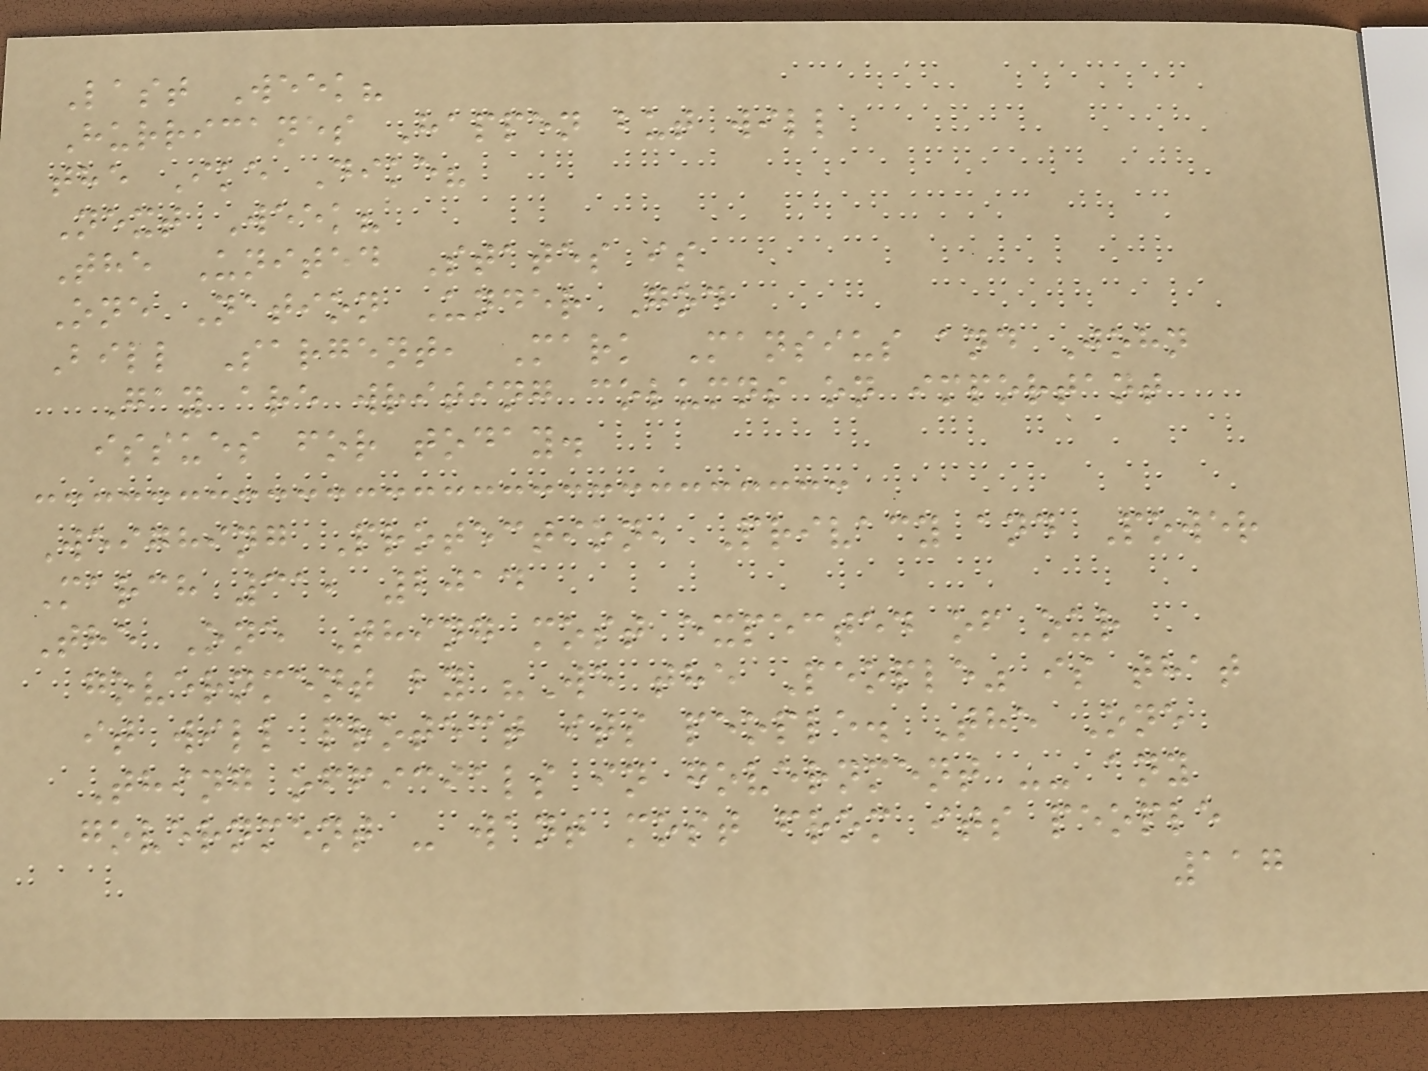Last Week?
Hurricanes Happen but will
the Ike Dike?
Next Week?
The United States is
One Nation Under God
Bill Sargent, Mark Mansius and John
Gay are writing columns on important
issues for today.
Weighing Protection, Privacy and Power
March 31, 2014
The One Thing most expected of our
government by "We the People" is that
it will protect its people. The One
Thing officials in government -- any
government - want most from its people
117
